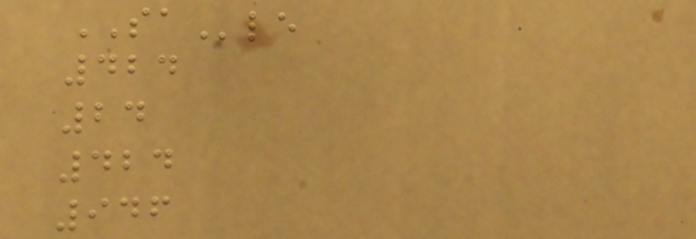SAle
424
24
424
946
